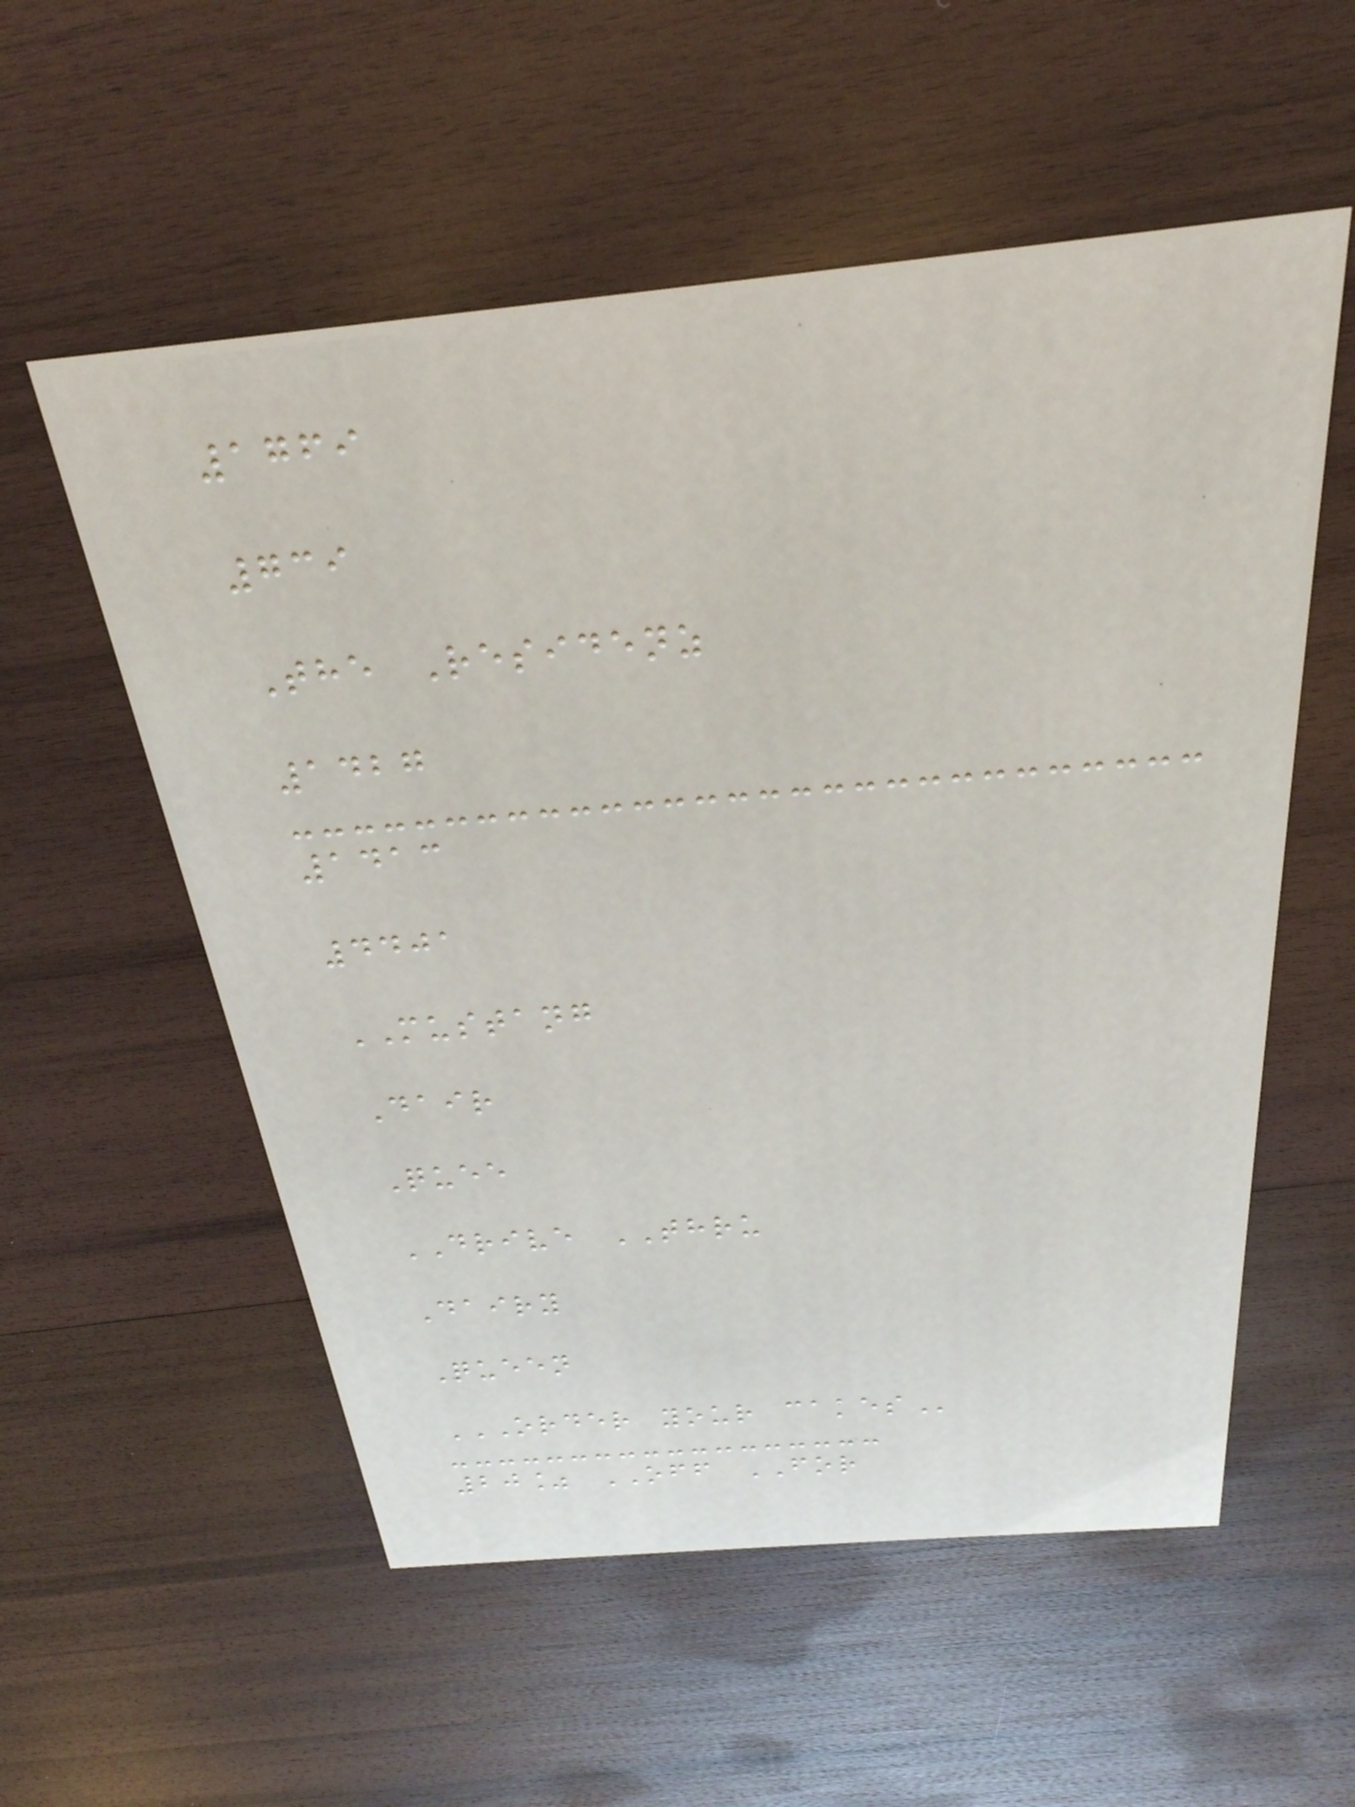1769
739
The Residenz
1427
1413
4401
MUSTANG
Dair
Quee
DRIVE THRU
Dairy
Queen
ORDER YOUR CAKES
20% OFF FOR
